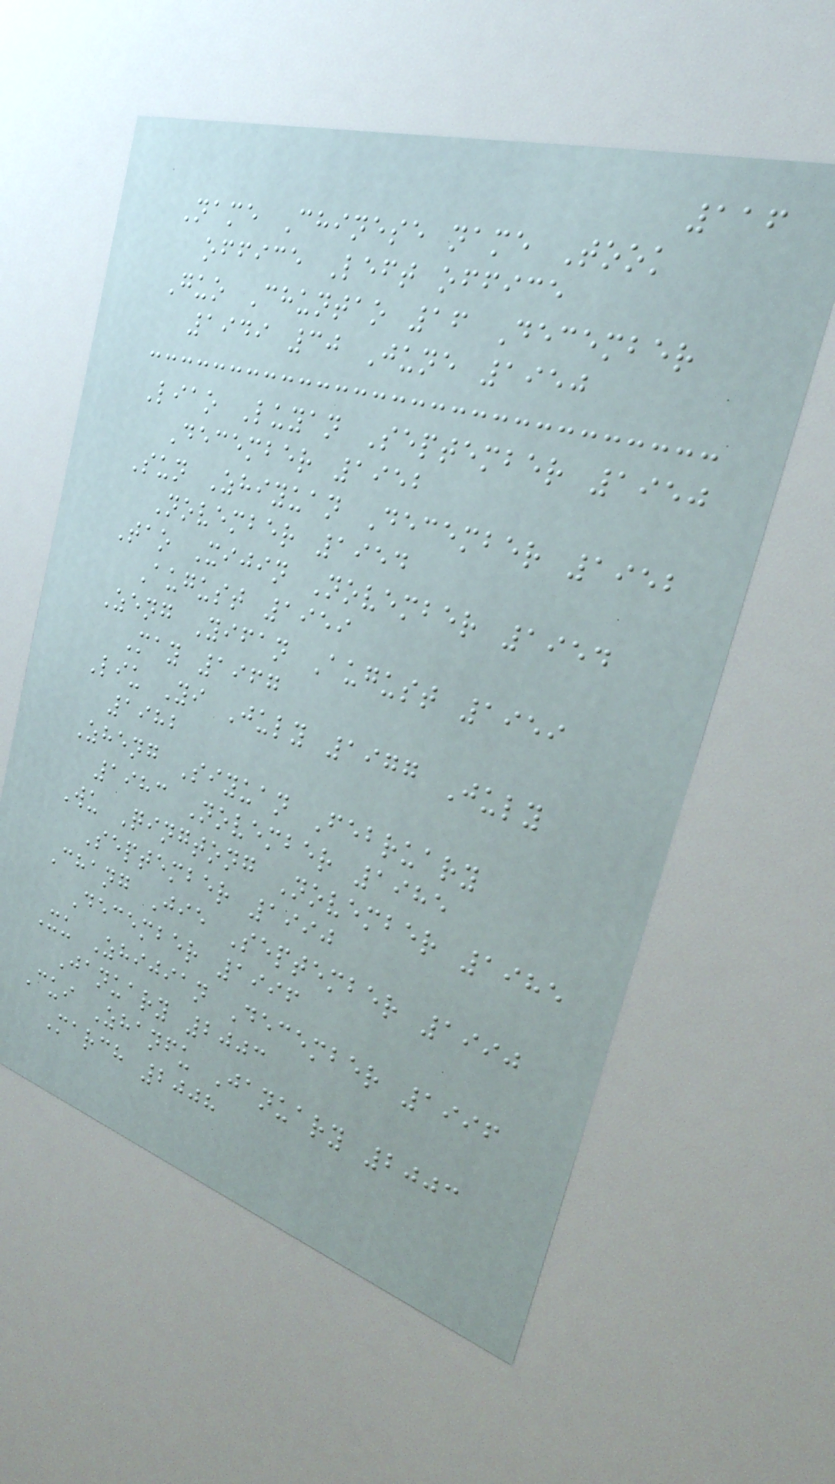116
Name Chinese name Took
office Left office
Guo Chuntao 16 December
1949 30 June 1950
Liao Luyan September 1950
December 1952
Sun Zhiyuan December 1952
November 1954
Tao Xijin November 1954
August 1959
Zeng Yifan August 1959
May 1967
Liu Yi July 1977 July
1982
Zheng Siyuan February
1983 November 1985
Wu Qingtong November 1985
September 1990
Chang Jie September 1990
December 1996
Xu Zhijian December 1996
January 2003
Cui Zhanfu January 2003
March 2008
